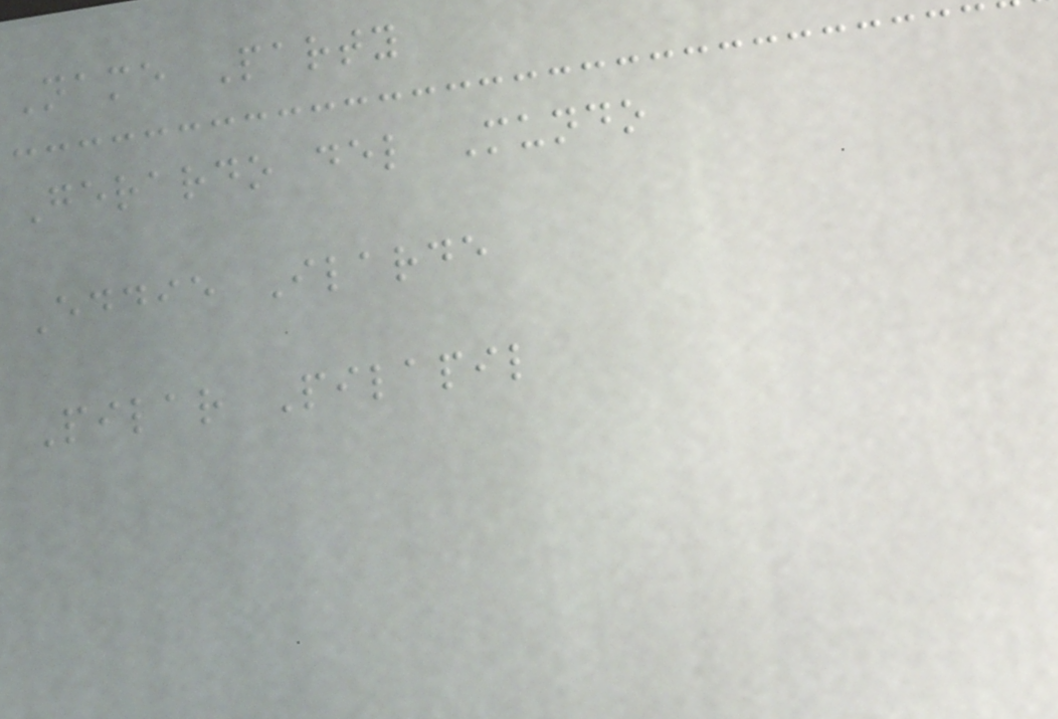Name Party
Gerardo del Mundo
Eddie Ilarde
Pilar Pilapil
